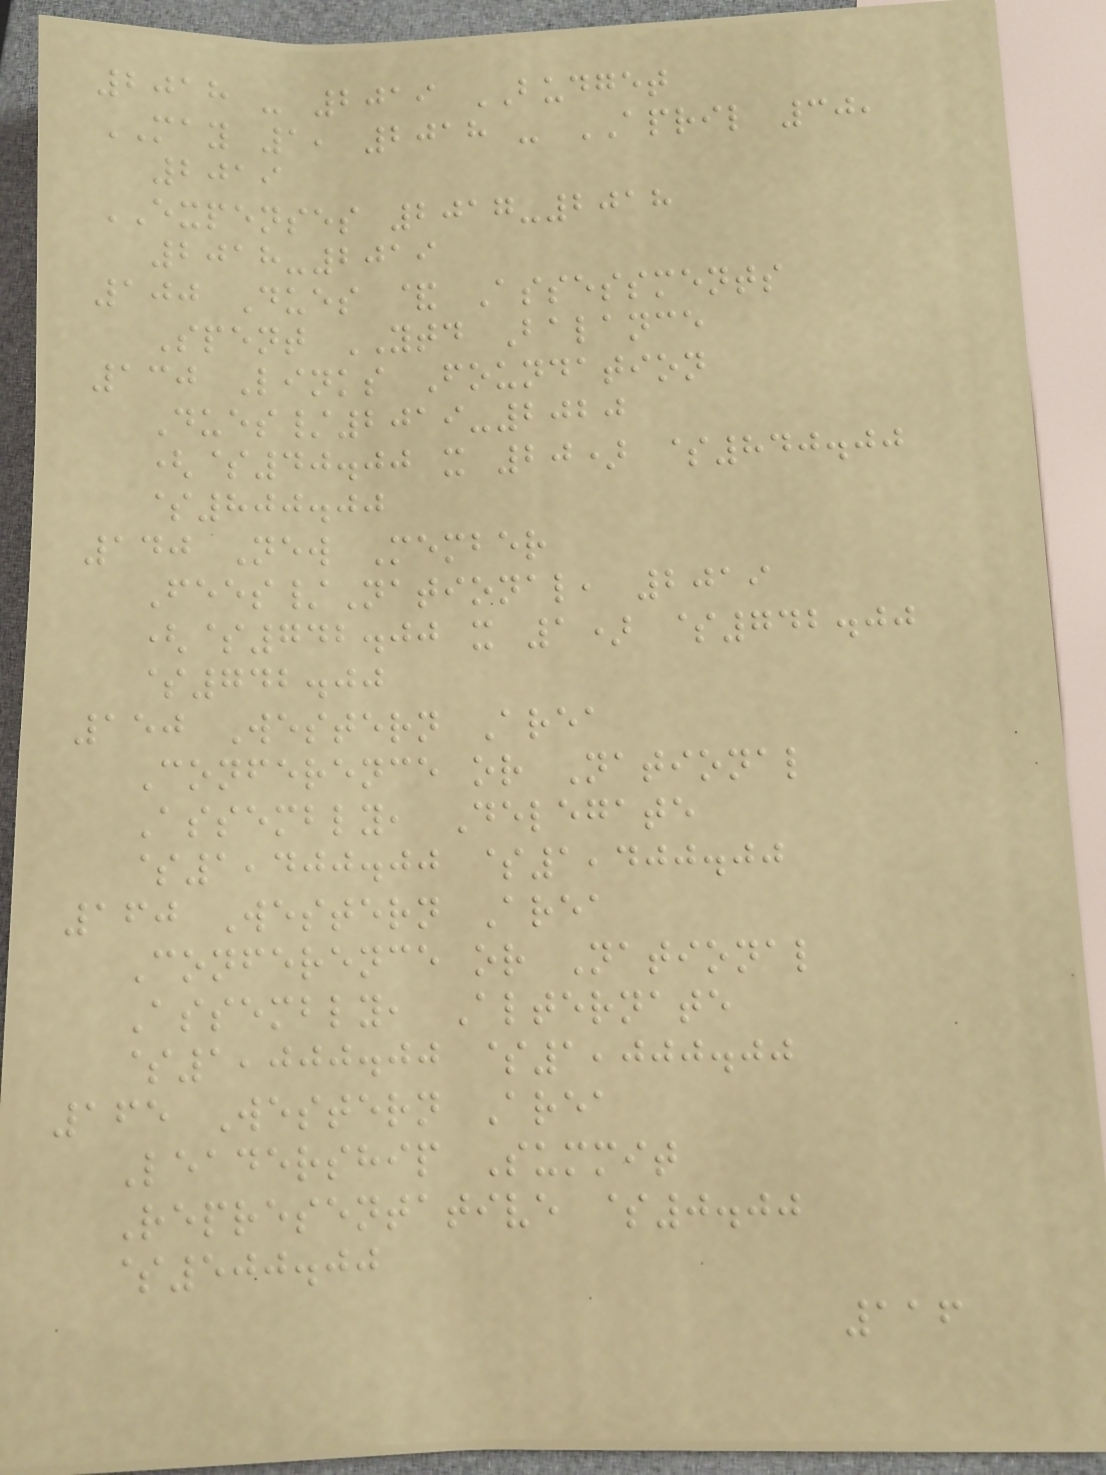2018 - 2019 BUDGET
MAY 1, 2018 - APRIL 30,
2019
EXPENSES 2017-2018
2018-2019
100 Dues & Assessments
Spent YTD Balance
130 Links Foundation
Dues/2019-2020
($40.00 x 20) $840.00
$800.00
140 New Member
Fees/National, 2019
($742.00 x 1) $742.00
$742.00
150 Western Area
Conference or National
Assembly, Delegate
$1,400.00 $1,400.00
160 Western Area
Conference or National
Assembly, Alternate
$1,000.00 $1,000.00
165 Western Area
Leadership Summit
Representative $0.00
$500.00
116
